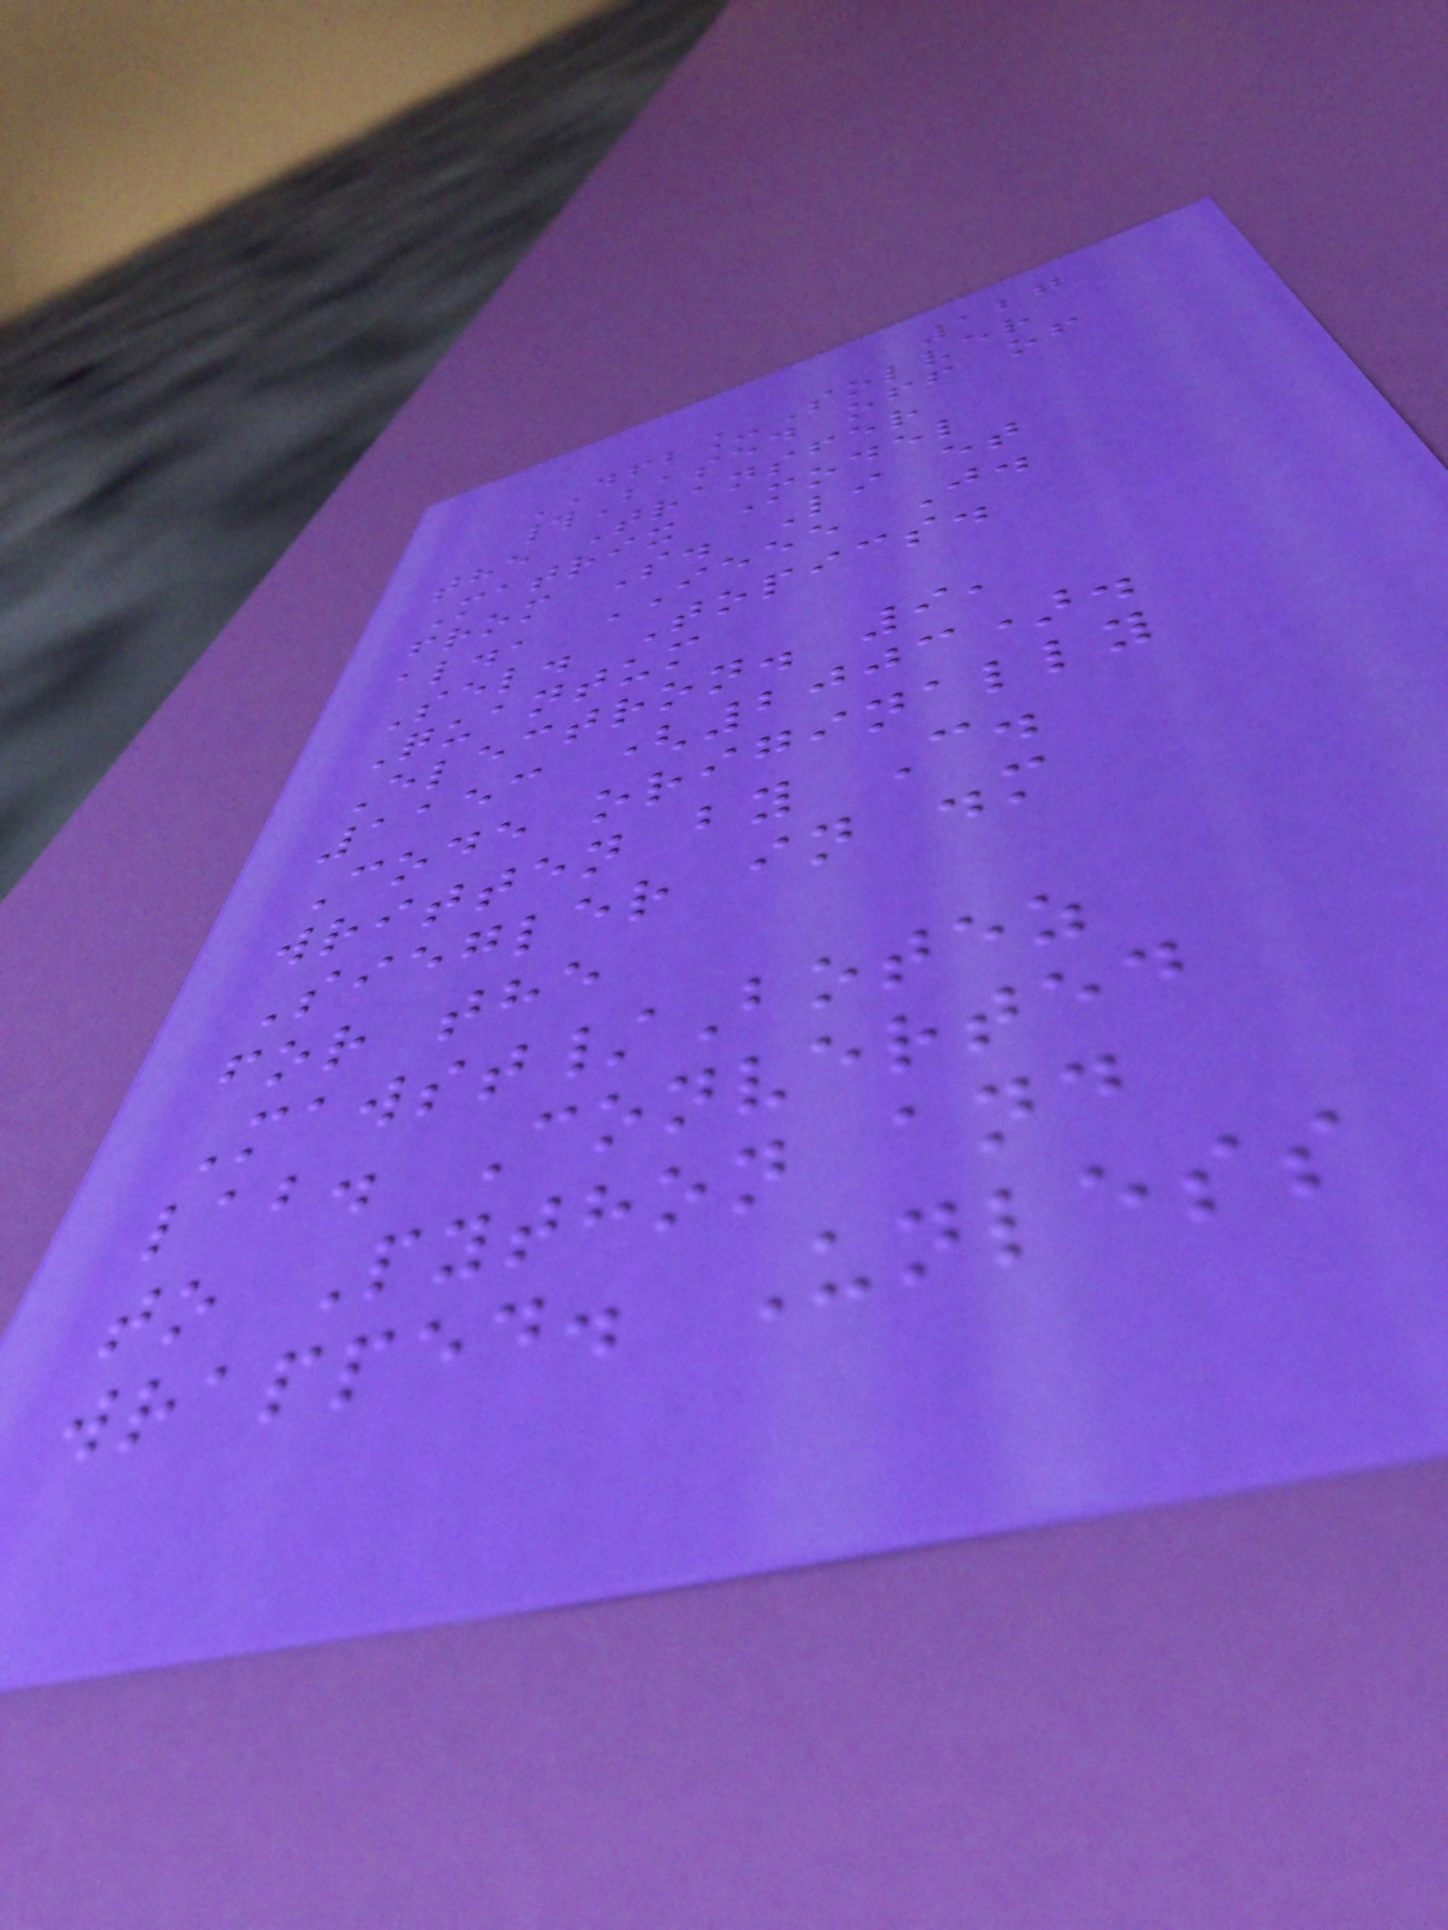127
DFB_Solver
#Based off of
the Transfer
Matrix Model
from S. Li et
al., IEEE J.
Sel. Topics.
Quantum
Electron. 9,
1153 (2003).
Code originally
written by C.
Siegler in .m
for the
Mawst/Botez
lab. Converted
to Python and
wrapped. Unless
